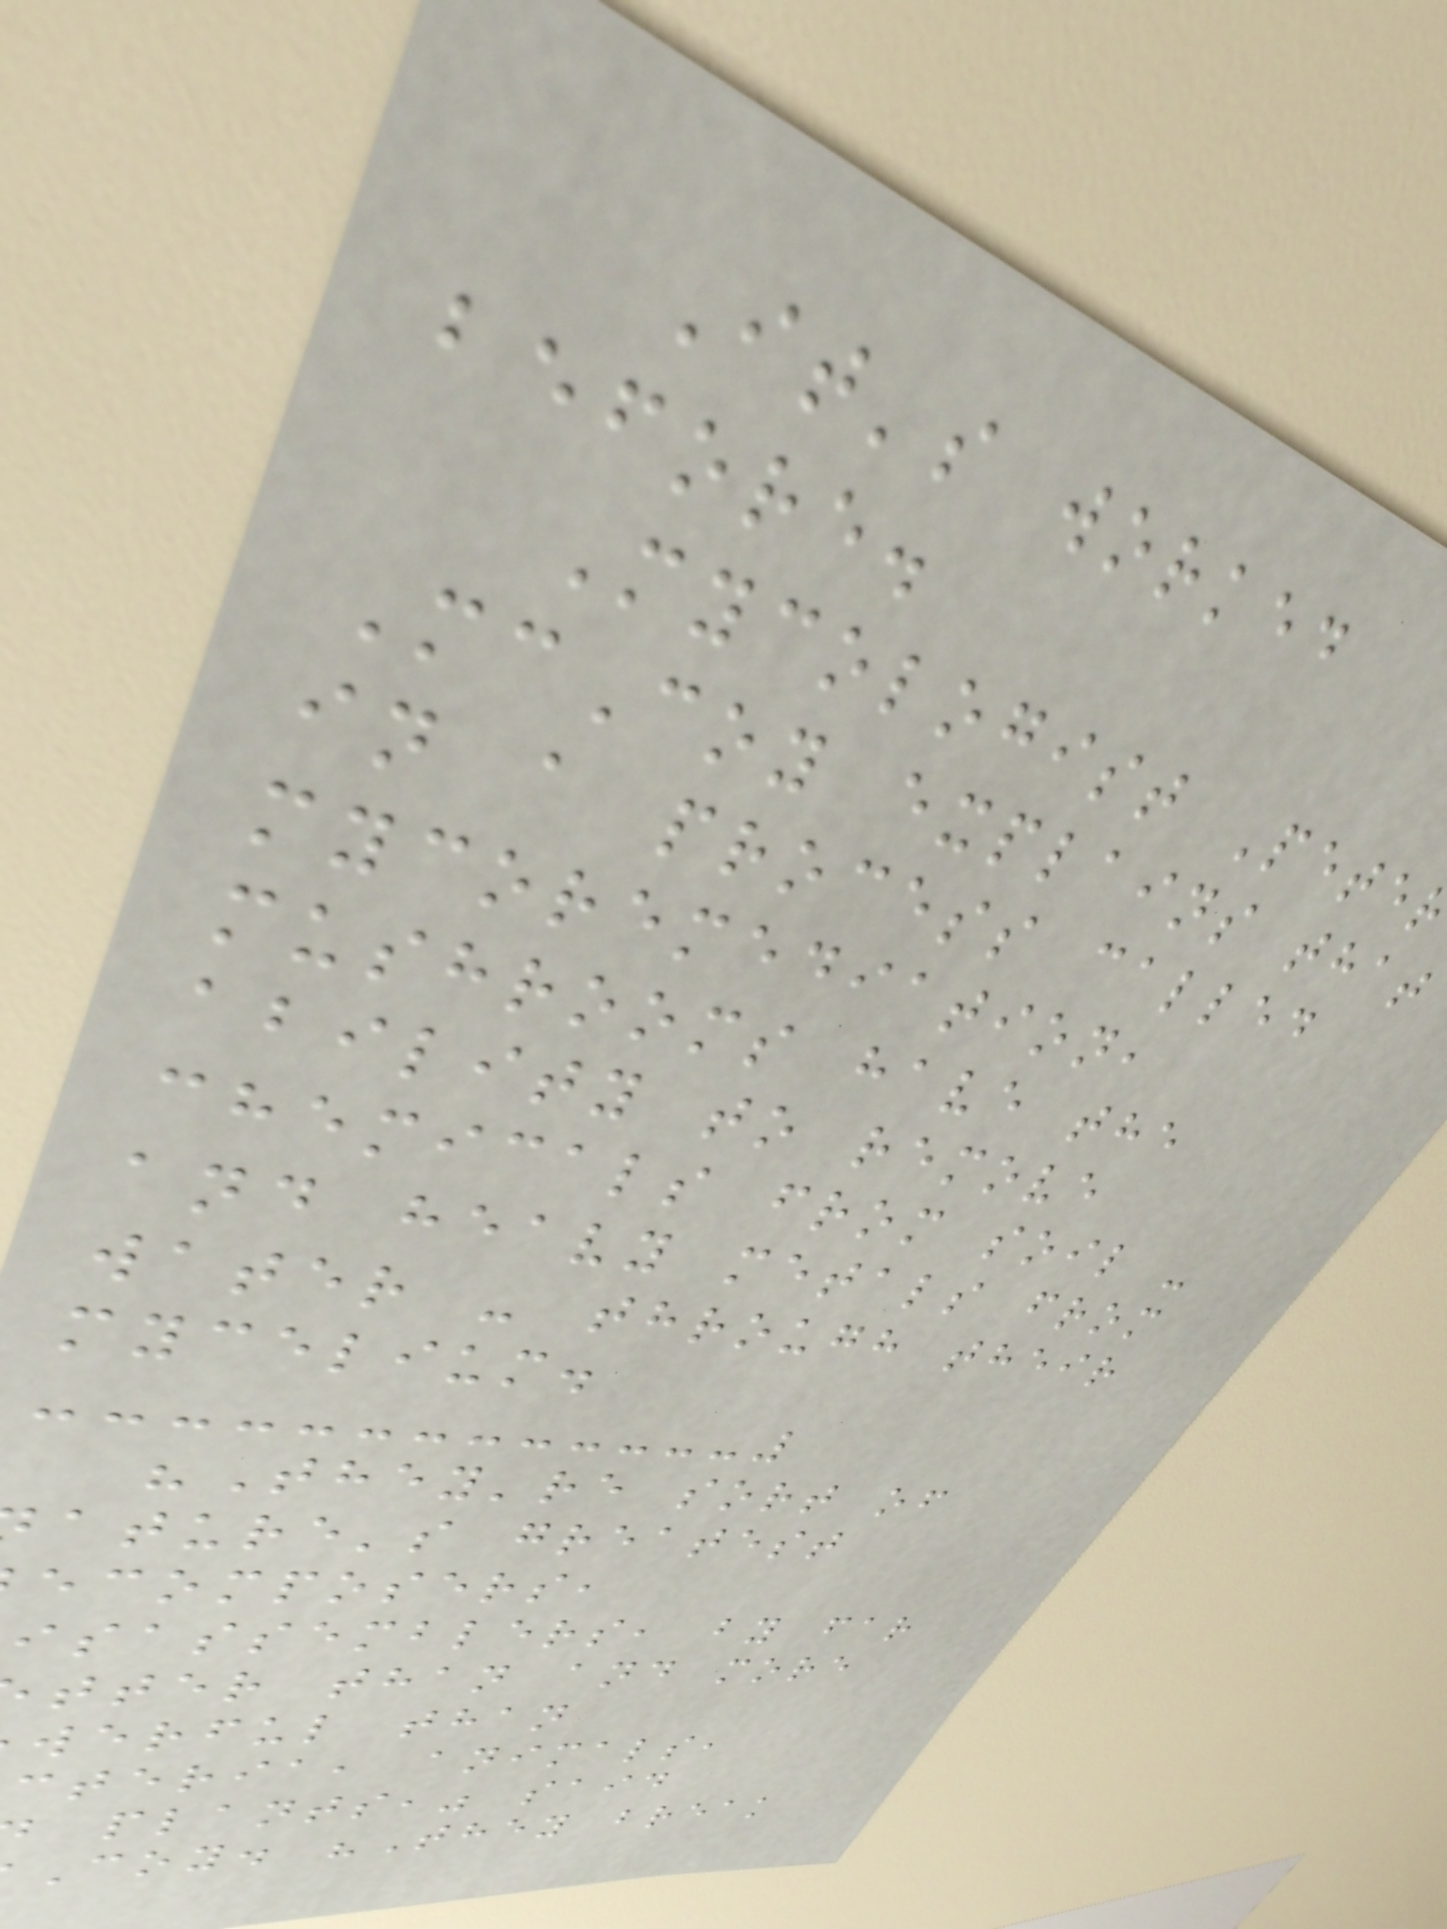It's worked
before.
Mycologist Pete
McCoy explains that
in a process called
mycoremediation,
mushrooms have the
ability to remove
chemicals from soil -
and heavy metals from
water - through their
mycelium.
"They're sort of
ature's greatest
ecomposers,
isassemblers, by far
tter than and more
werful than
cteria, animals,
plants," said
Coy. "They break
